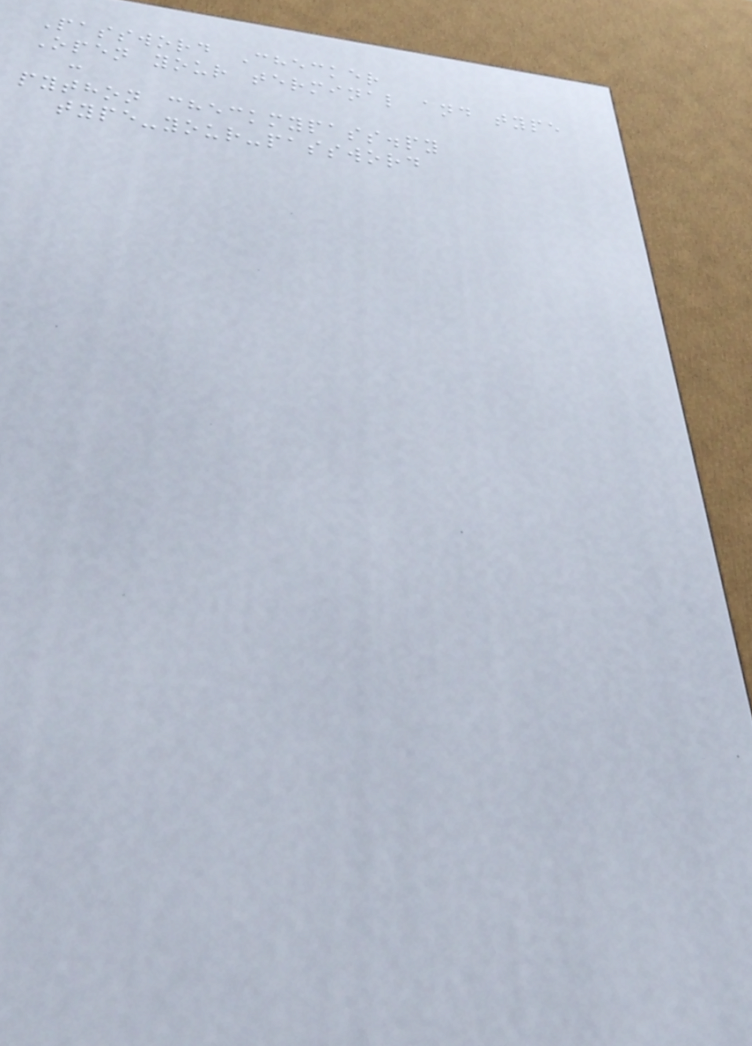Password Checker
Open your terminal and type
:
python checkmypass.py
type-your-password
